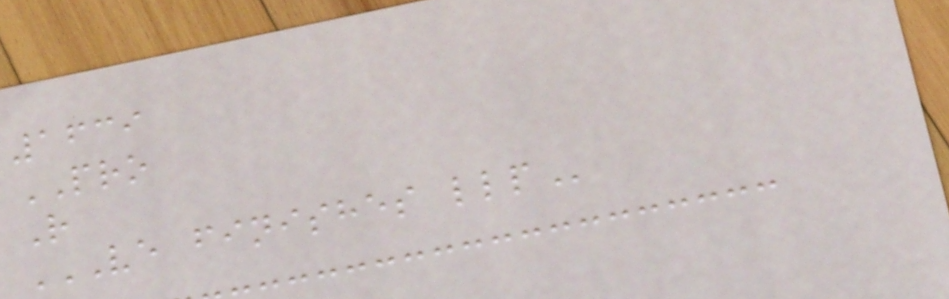1639
PRO
R
VE FINISHES LLP
